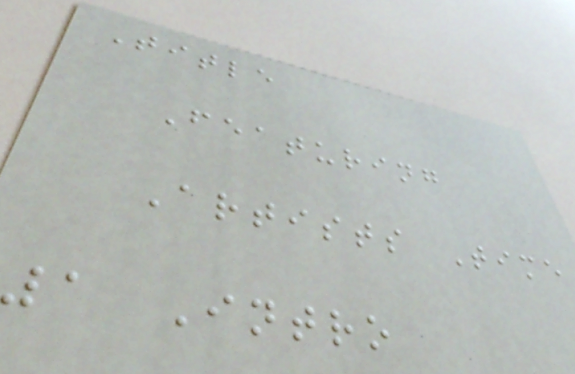Title
Featuring
Artists Time
1 Intro
